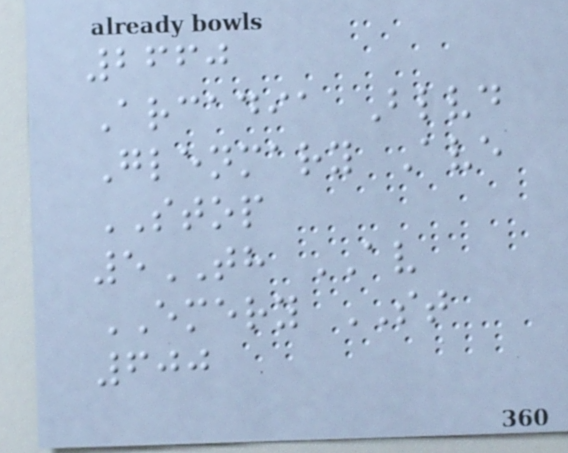2660
Arcadia Blvd
Glenmary Ave
STOP
5TH AV
EMERY ST
600
